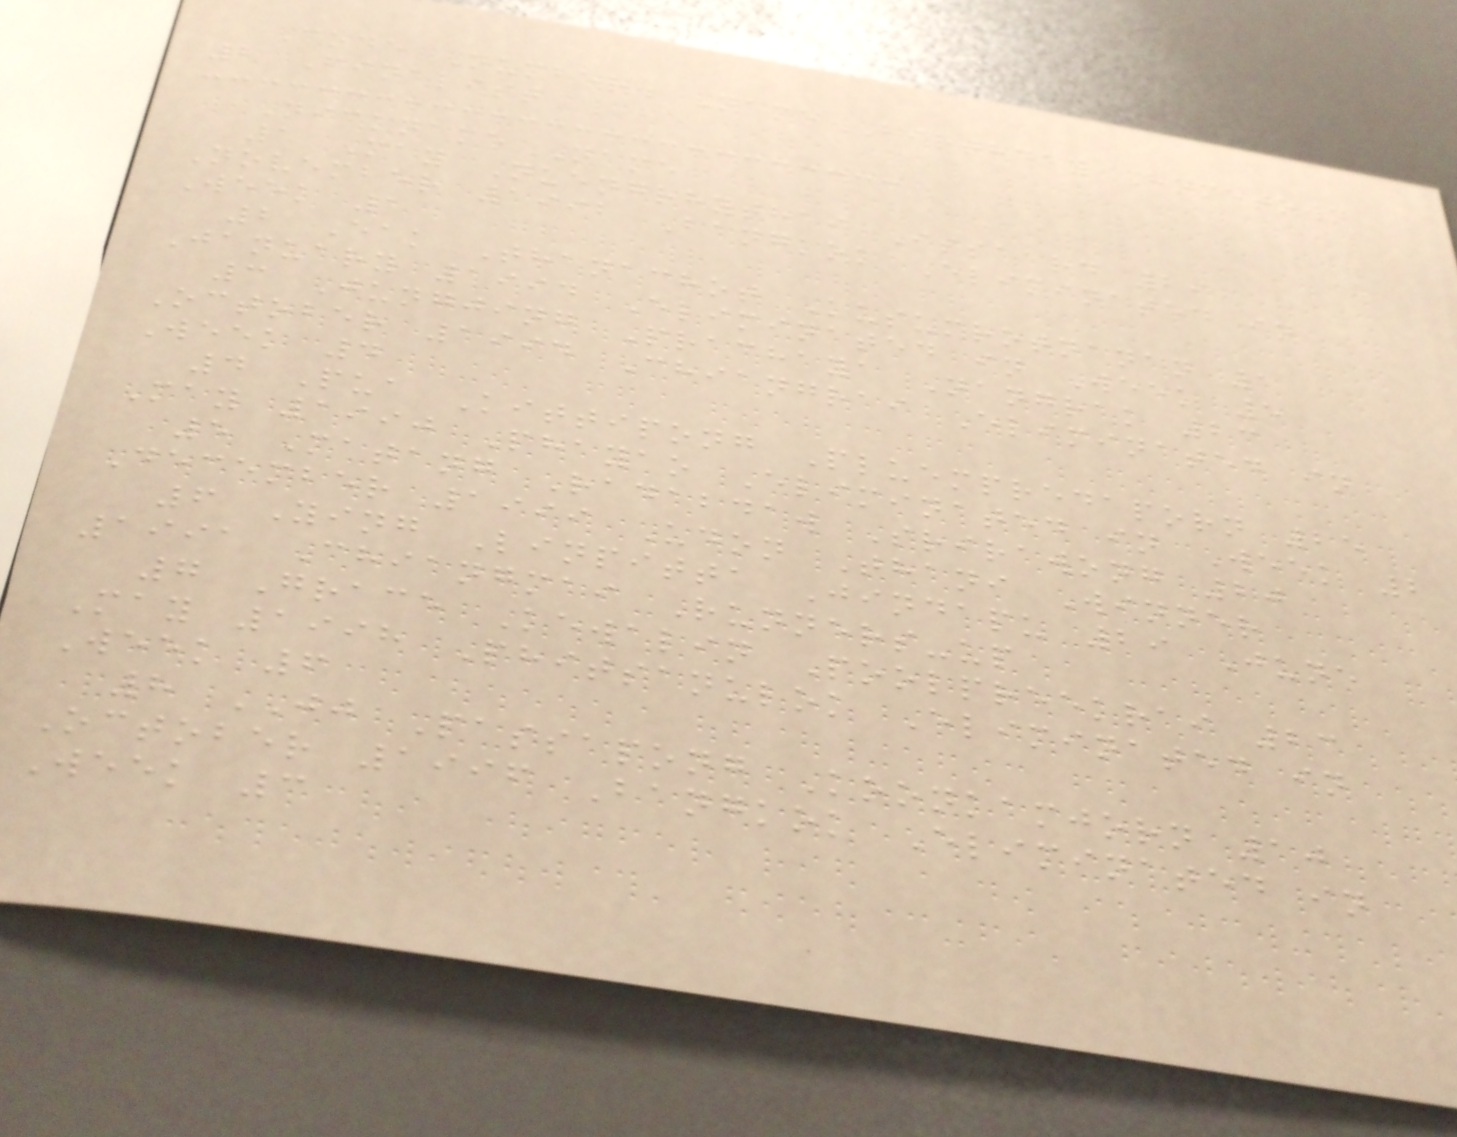Code Number. Name Birthday Hometown
2 Finalist
Nickname Name
1 May Nuengrhythai Issaard 29
November 1992 Bangkok Eliminated in
Week 1
2 Eak Thanachot Kusumrotnanan 1
January 1994 Eliminated in Week 5
3 Jungjing Prachaya Nangrak 23
October 1994 Chiangrai Eliminated in
Week 4
4 Pua Kittipong Pluempredaporn 25
May 1990 Phayao Eliminated in Week 2
5 Matang Radabdaw Srirawong 20
December 1999 Udon Thani Winner
6 Ying Linpitta Jindapu 29 June
1991 Chiangmai Runners-up
7 Grace Kewalin Poolpreekrai 23
May 1998 Phitsanulok Eliminated in
Week 6
8 JJ Passapong Koonkamjorn 10
October 1996 Bangkok Eliminated in
Week 3
